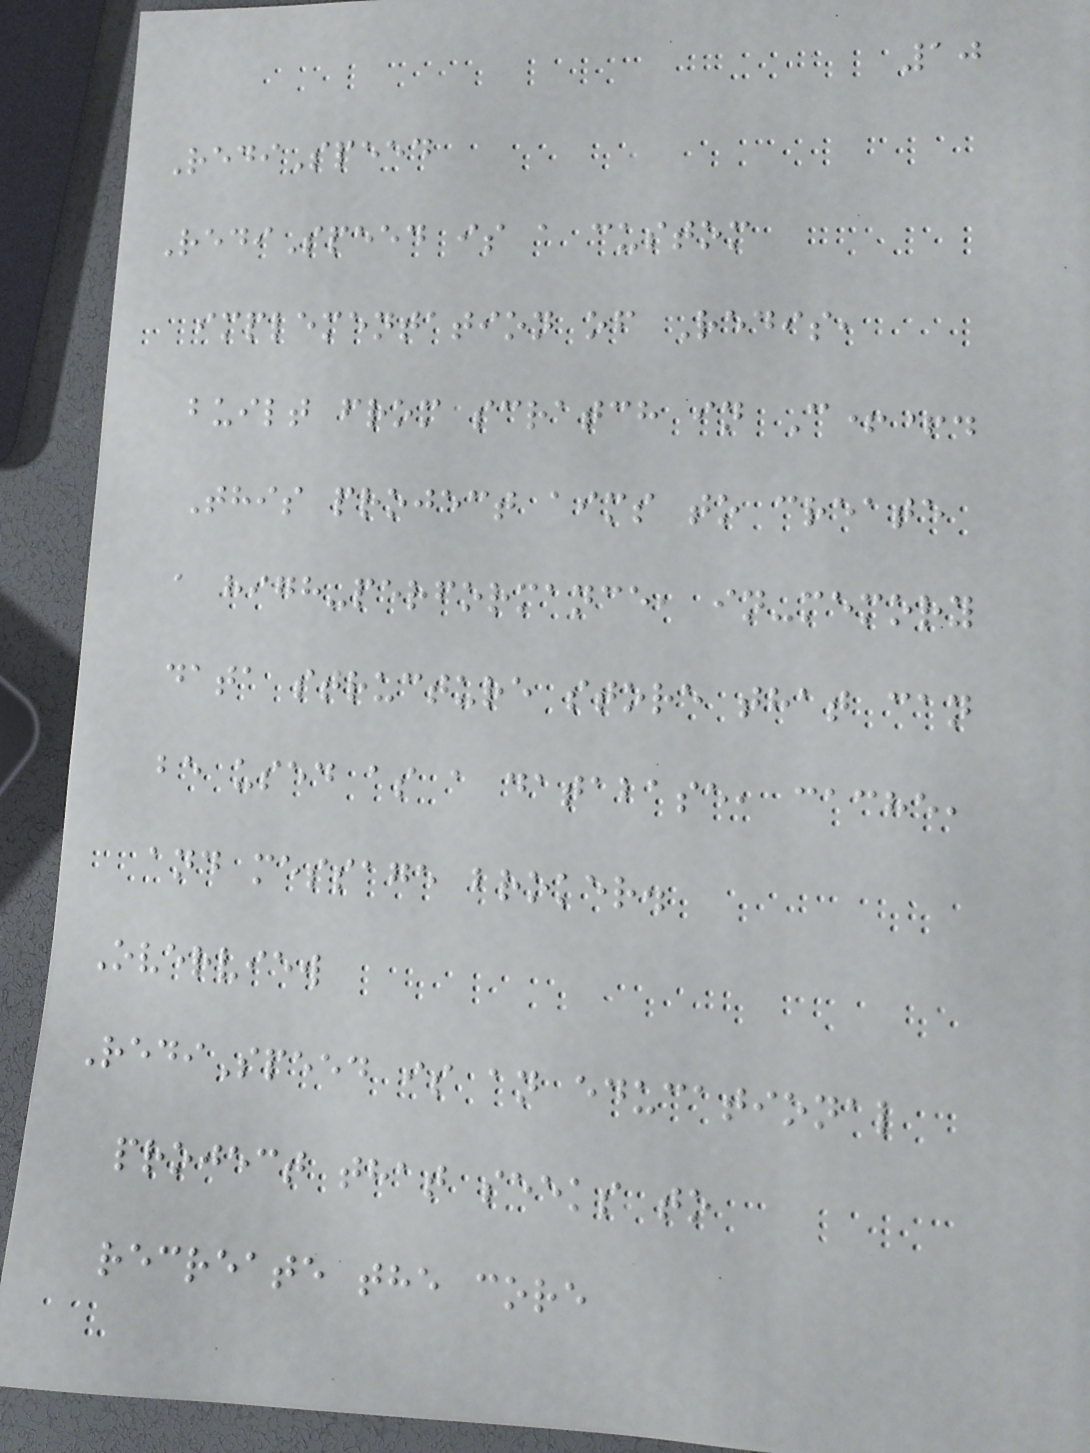10
RediSpeed
RediSpeed is a custom
implementation of Redis,
built from scratch in C++.
This project aims to create
a high-performance, in-memory
data structure store that can
be used as a database, cache,
and message broker.
Overview
RediSpeed is an educational
project that seeks to
recreate the core
